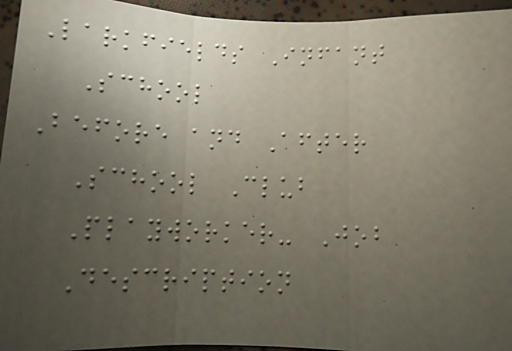Larkfields Infant
School
Before and After
School Club
Playworker- Job
Description
